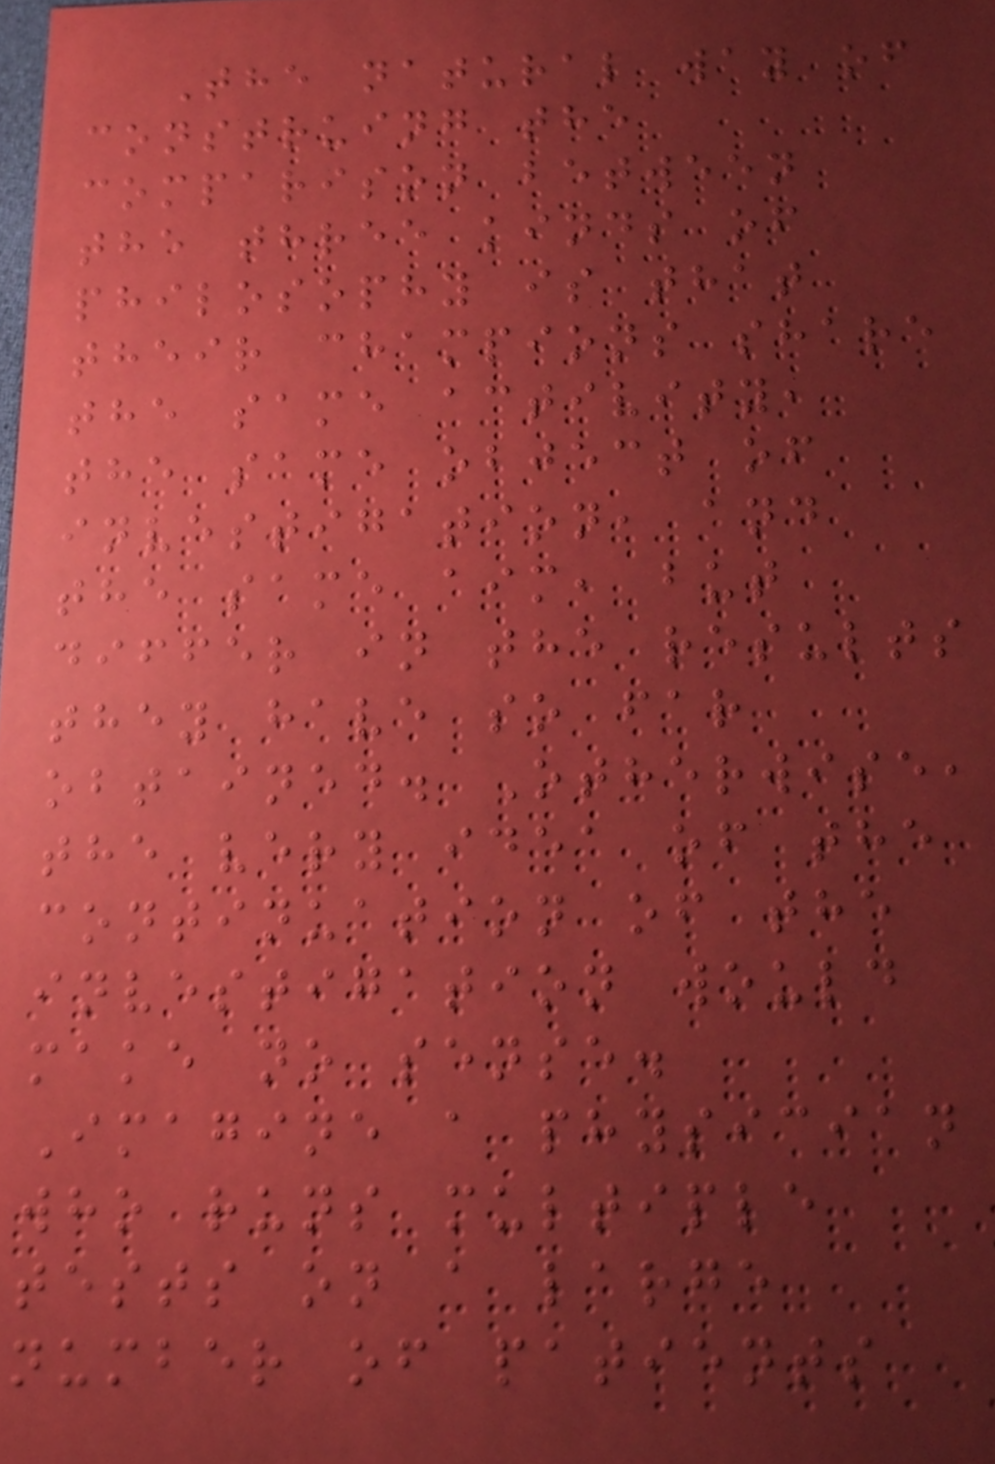The natural way of
construing the
comparison between
the three kinds of
philosophy is that
their champions share
the same activity,
the same object of
investigation, and
the same aim, but
differ in the results
they have so far
obtained. Otherwise,
the very idea of the
continuation of the
investigation would
make no sense.
Imagine a physician
who runs multiple
tests on a large
number of patients
